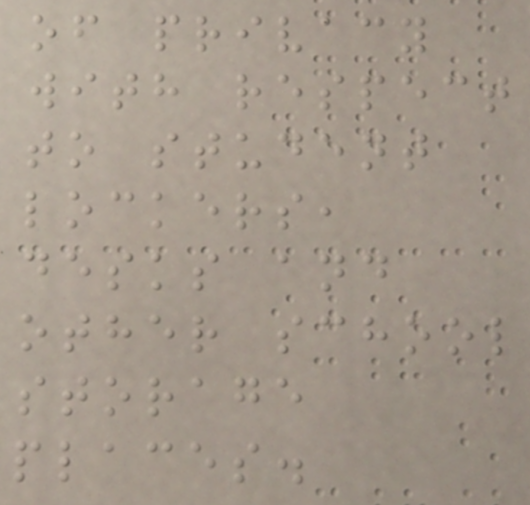of privacy
with respect
to student
lockers,
desks and
other school
storage
places.
